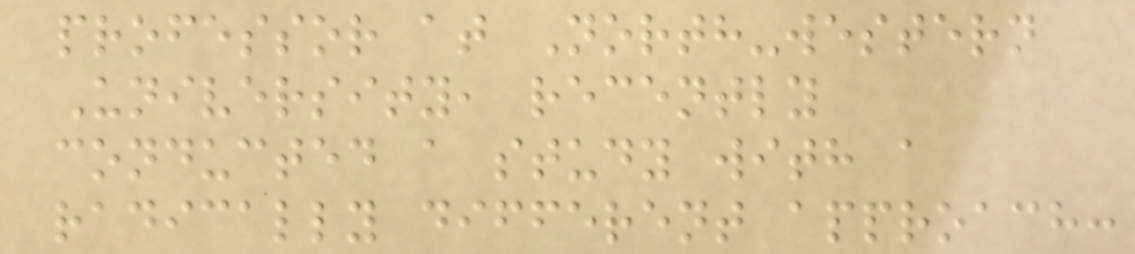professor at North-western
University, recently
conducted a study with a
radically different approach:
